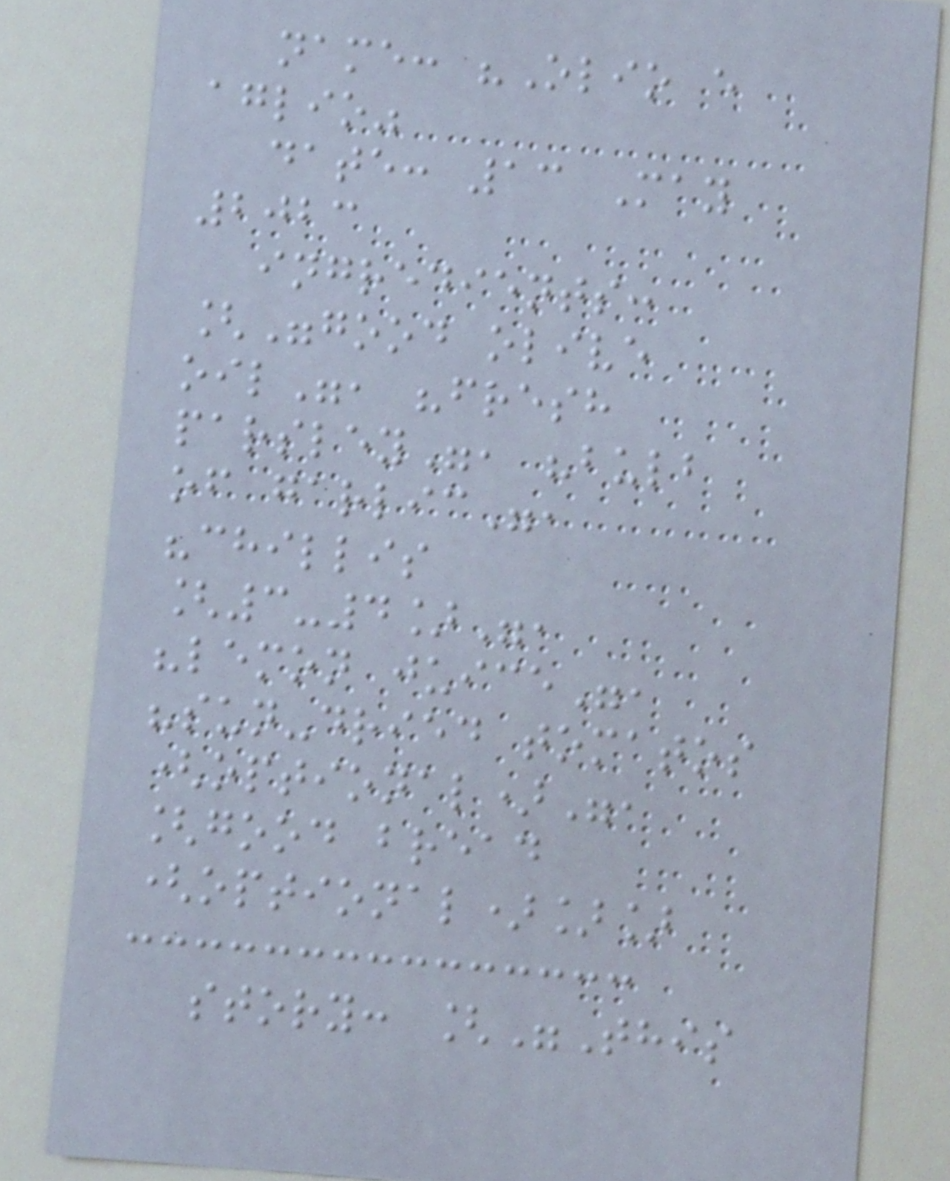name: "Olio e
aglio"
date: 13 May
2023
ingredients:
["good olive
oil", "fresh
parsley", "bulb
of garlic",
"chillis
[3-4]",
"lemon juice",
"sun-dried tomatos
(optional)",
[good bread
(optional)]]
story: ["This
